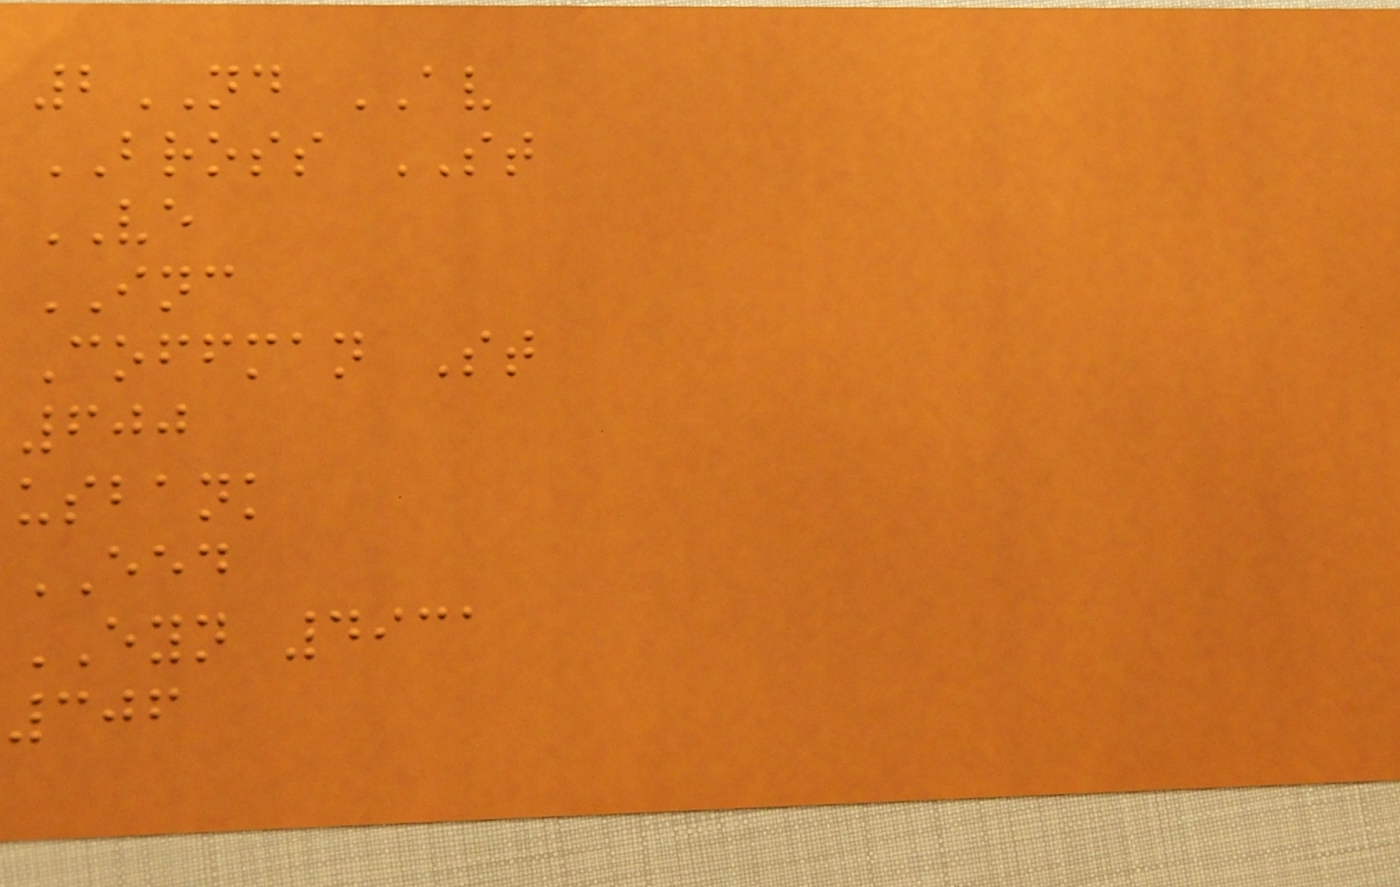2ND AV
BROSS ST
VE
INC
Coffman St
600
usbank
EED
EYN 4931
306
